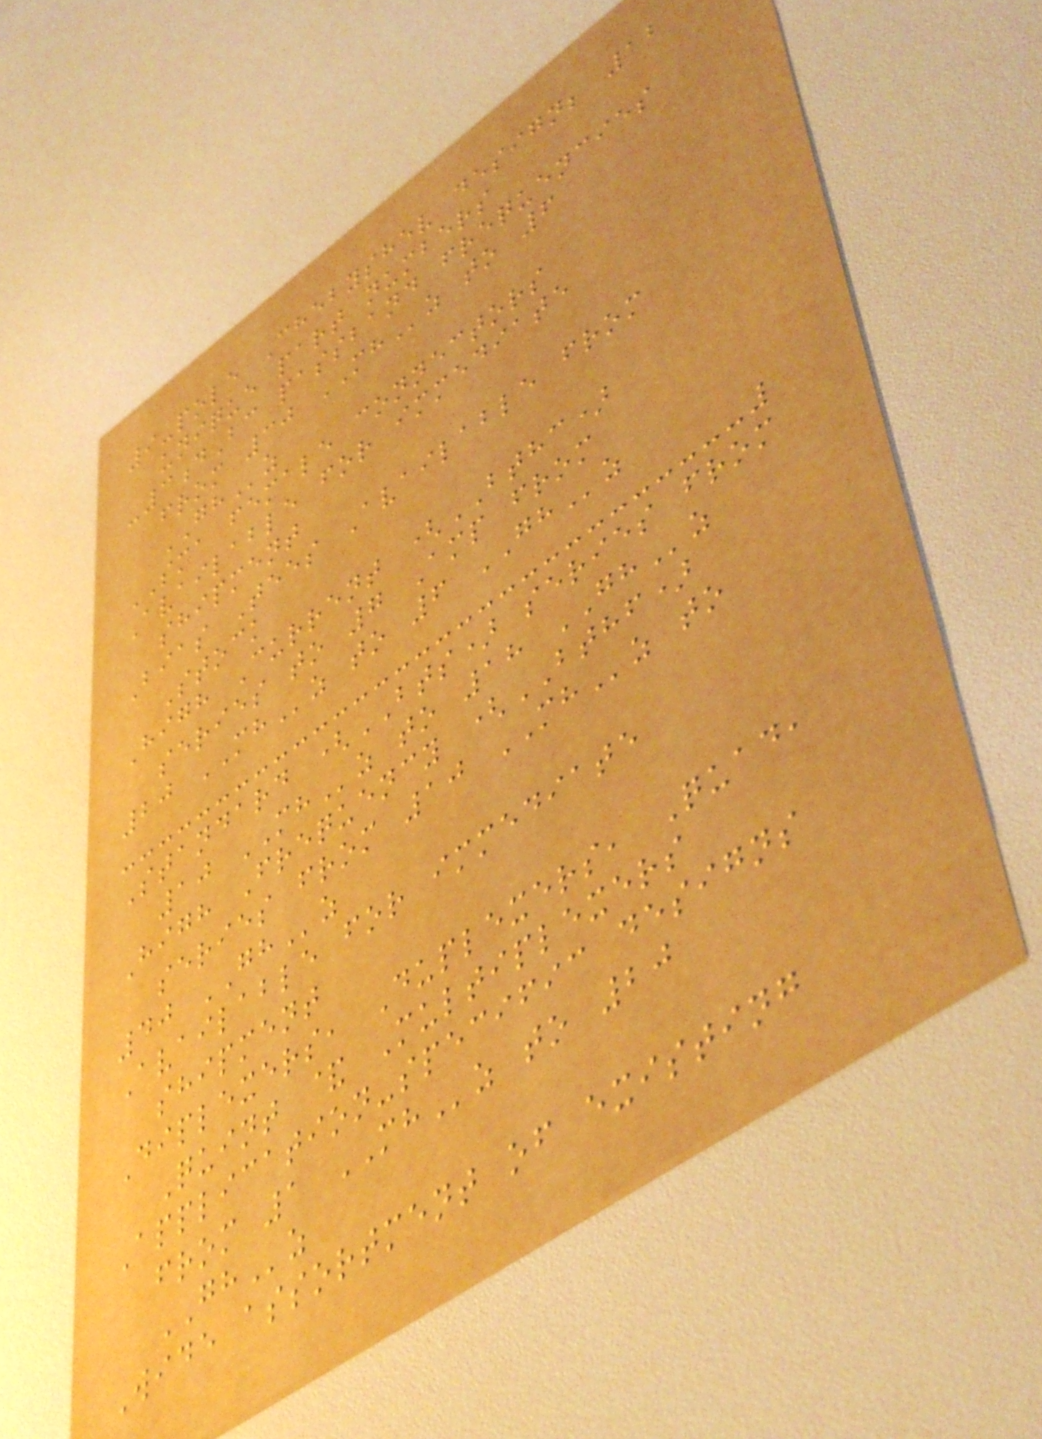9-pole Chebyshev design; 12
unique part numbers
-3dBc passband frequencies
from 30 MHz to 6
GHz
SMA female connectors
Available for immediate
shipment
Bias Tees Available from
Stock
High Current (BTHC)
series to 7 Amp from
20 MHz to 6 GHz
Standard (BTS) series from
10 MHz to 18 GHz
High Frequency (BTHF)
series from 10 MHz to
40 GHz
Available for immediate
shipment
Diplexers, Duplexers, Quad,
Quint & Multiplexers
Application-specific designs
from 1 MHz to 20
GHz
Wide assortment of existing
